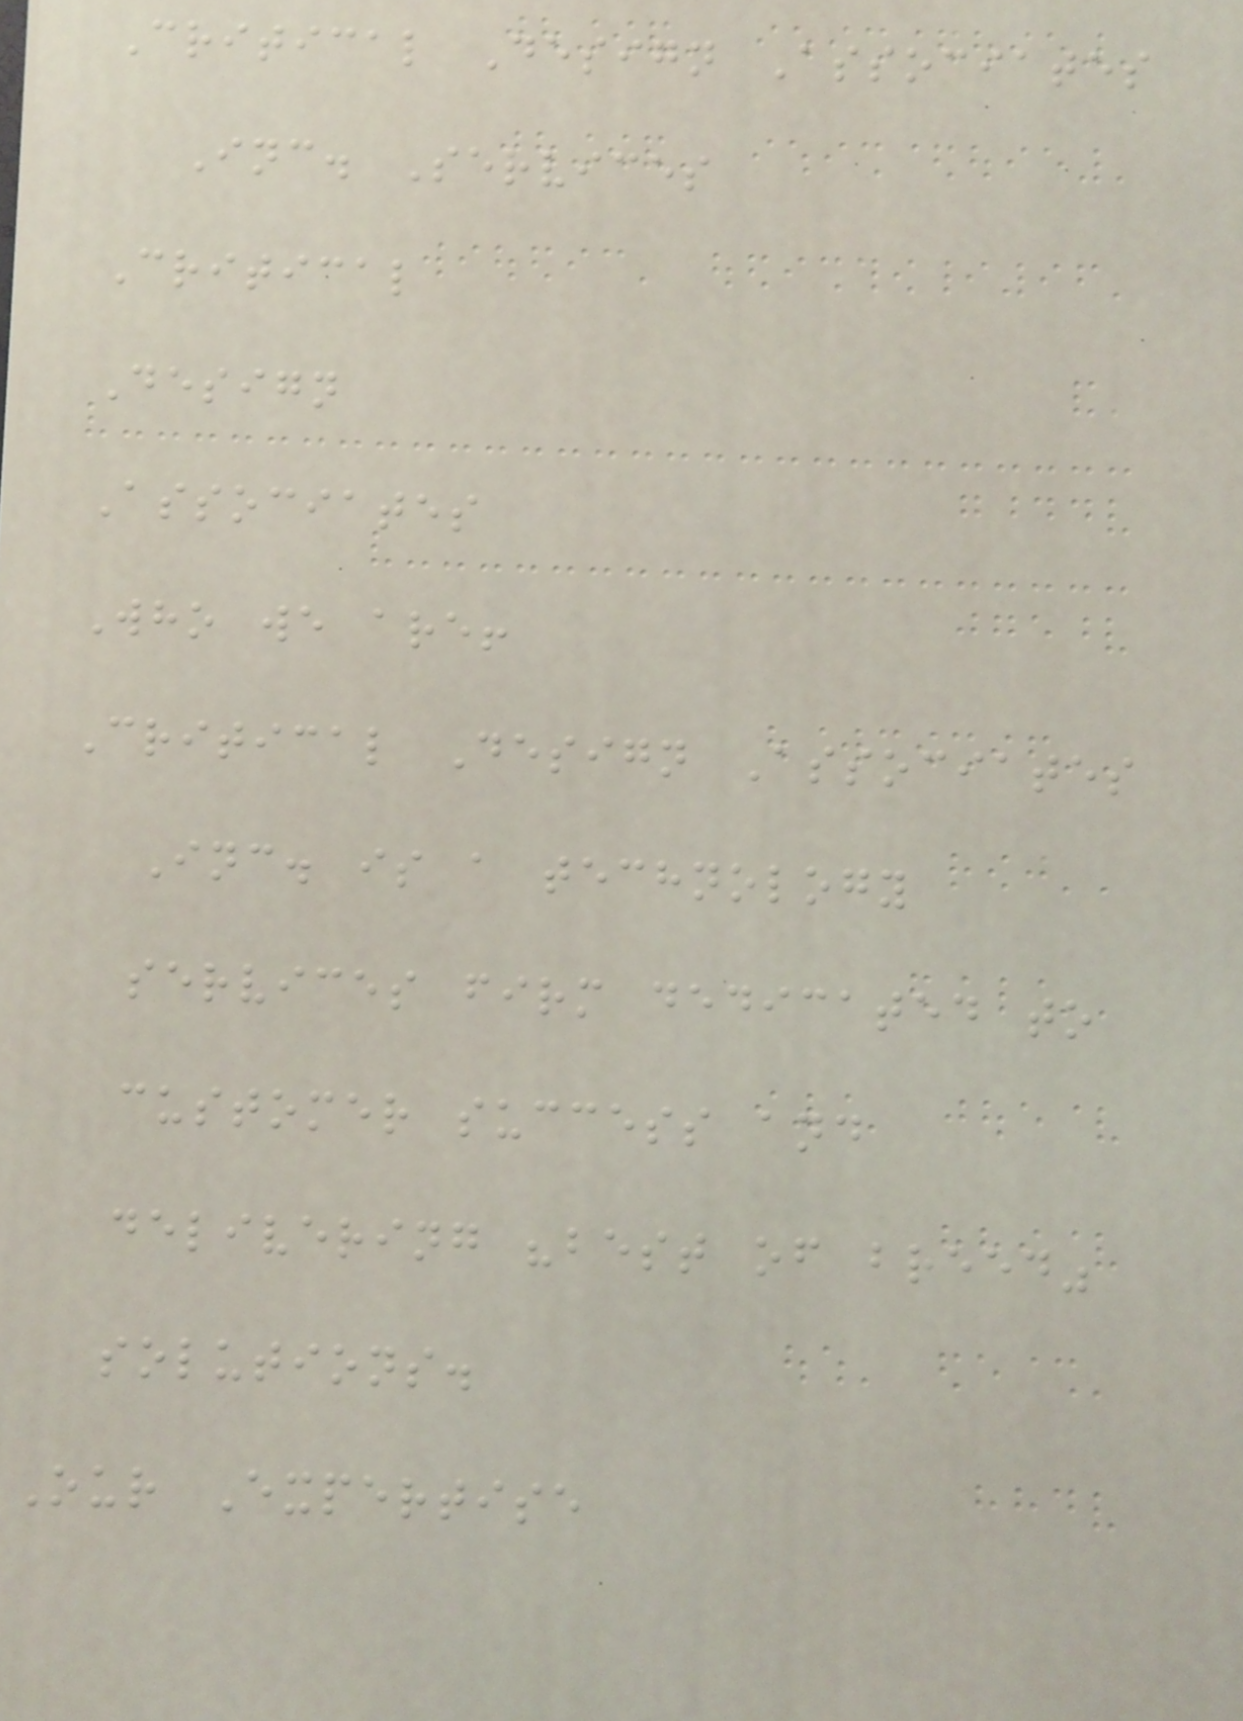Critical Design Associates
Inc. Services
Critical
Design
Associates
Who we are!
Critical Design Associates
Inc. is a technology
services firm dedicated to
customer success and
delivering "best of breed"
solutions.
Our Expertise
